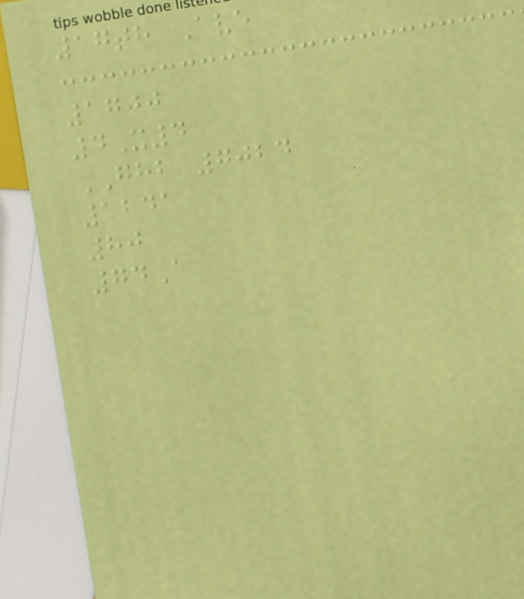17th Ave
1700
4X4
GHB 7024
1241
80
74A
